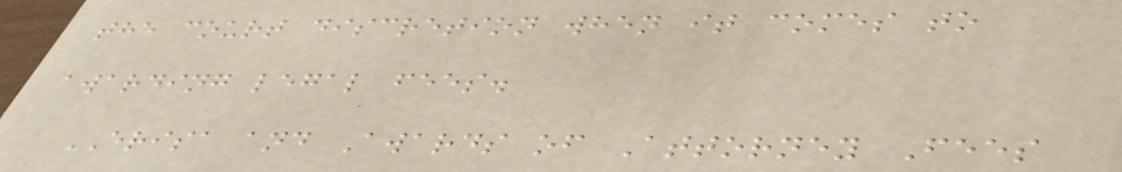the court discretion when it comes to
awarding legal fees.
ERISA and Awards of Attorney Fees
